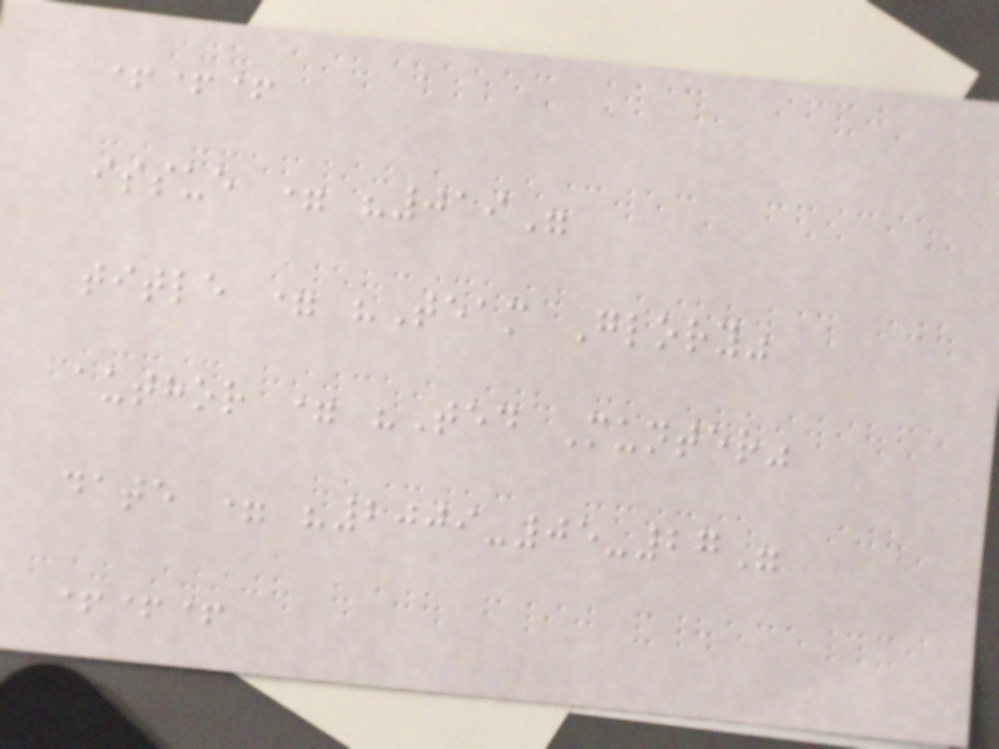+++
issue = "019"
title = "Team Glory"
author = "Ted Munter"
date = "2009-05-27"
+++
